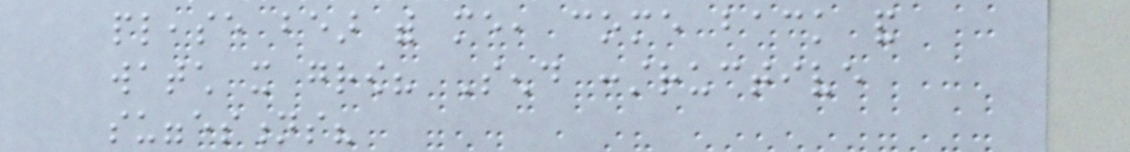please bear with me, come back and
watch it grow? Send constructive
suggestions?
